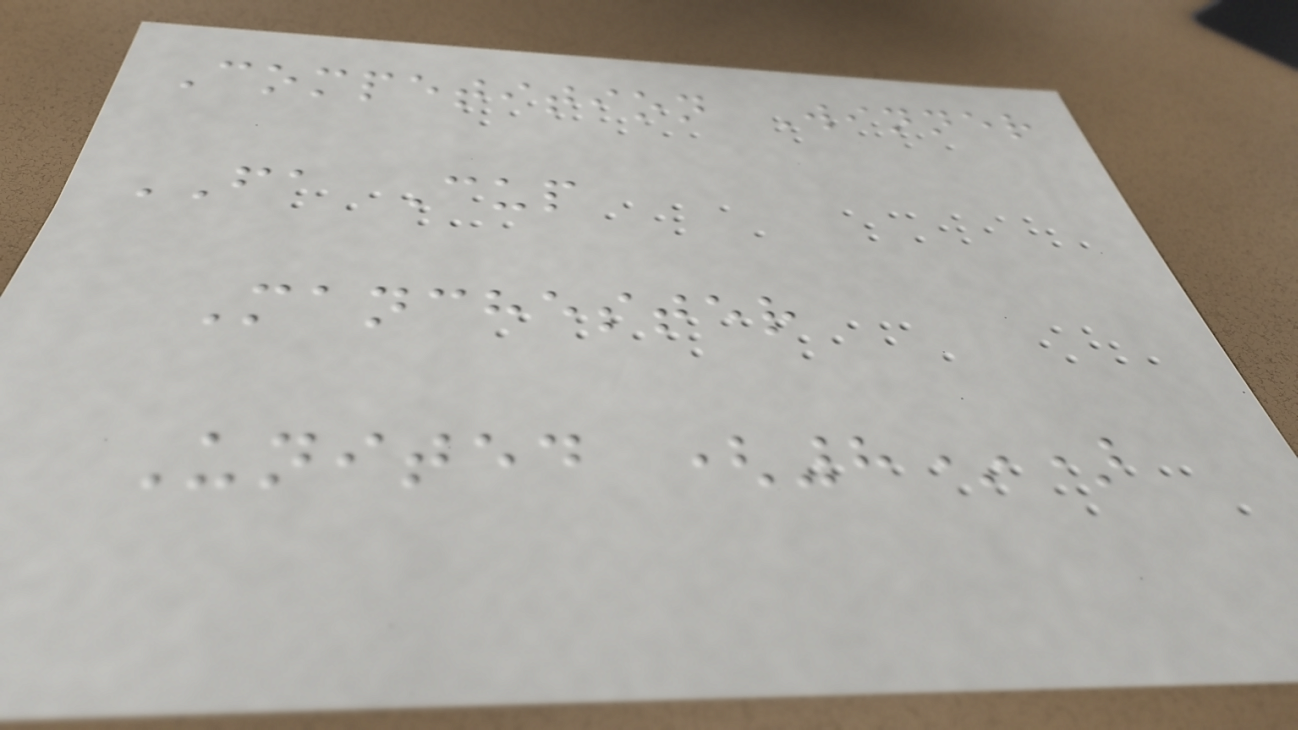Competition Winner
FA Cup
Manchester
United (8*)
